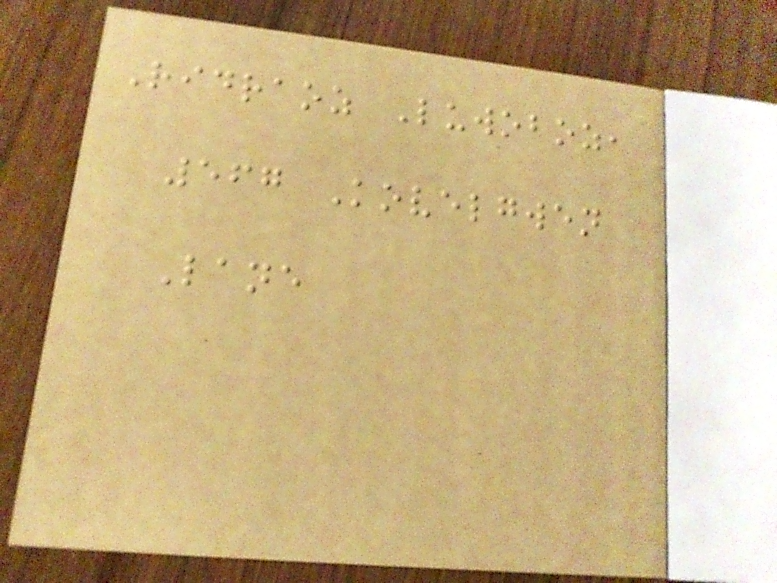Ridraoz Luwoboz,
567 Kovelgwen
Lane
